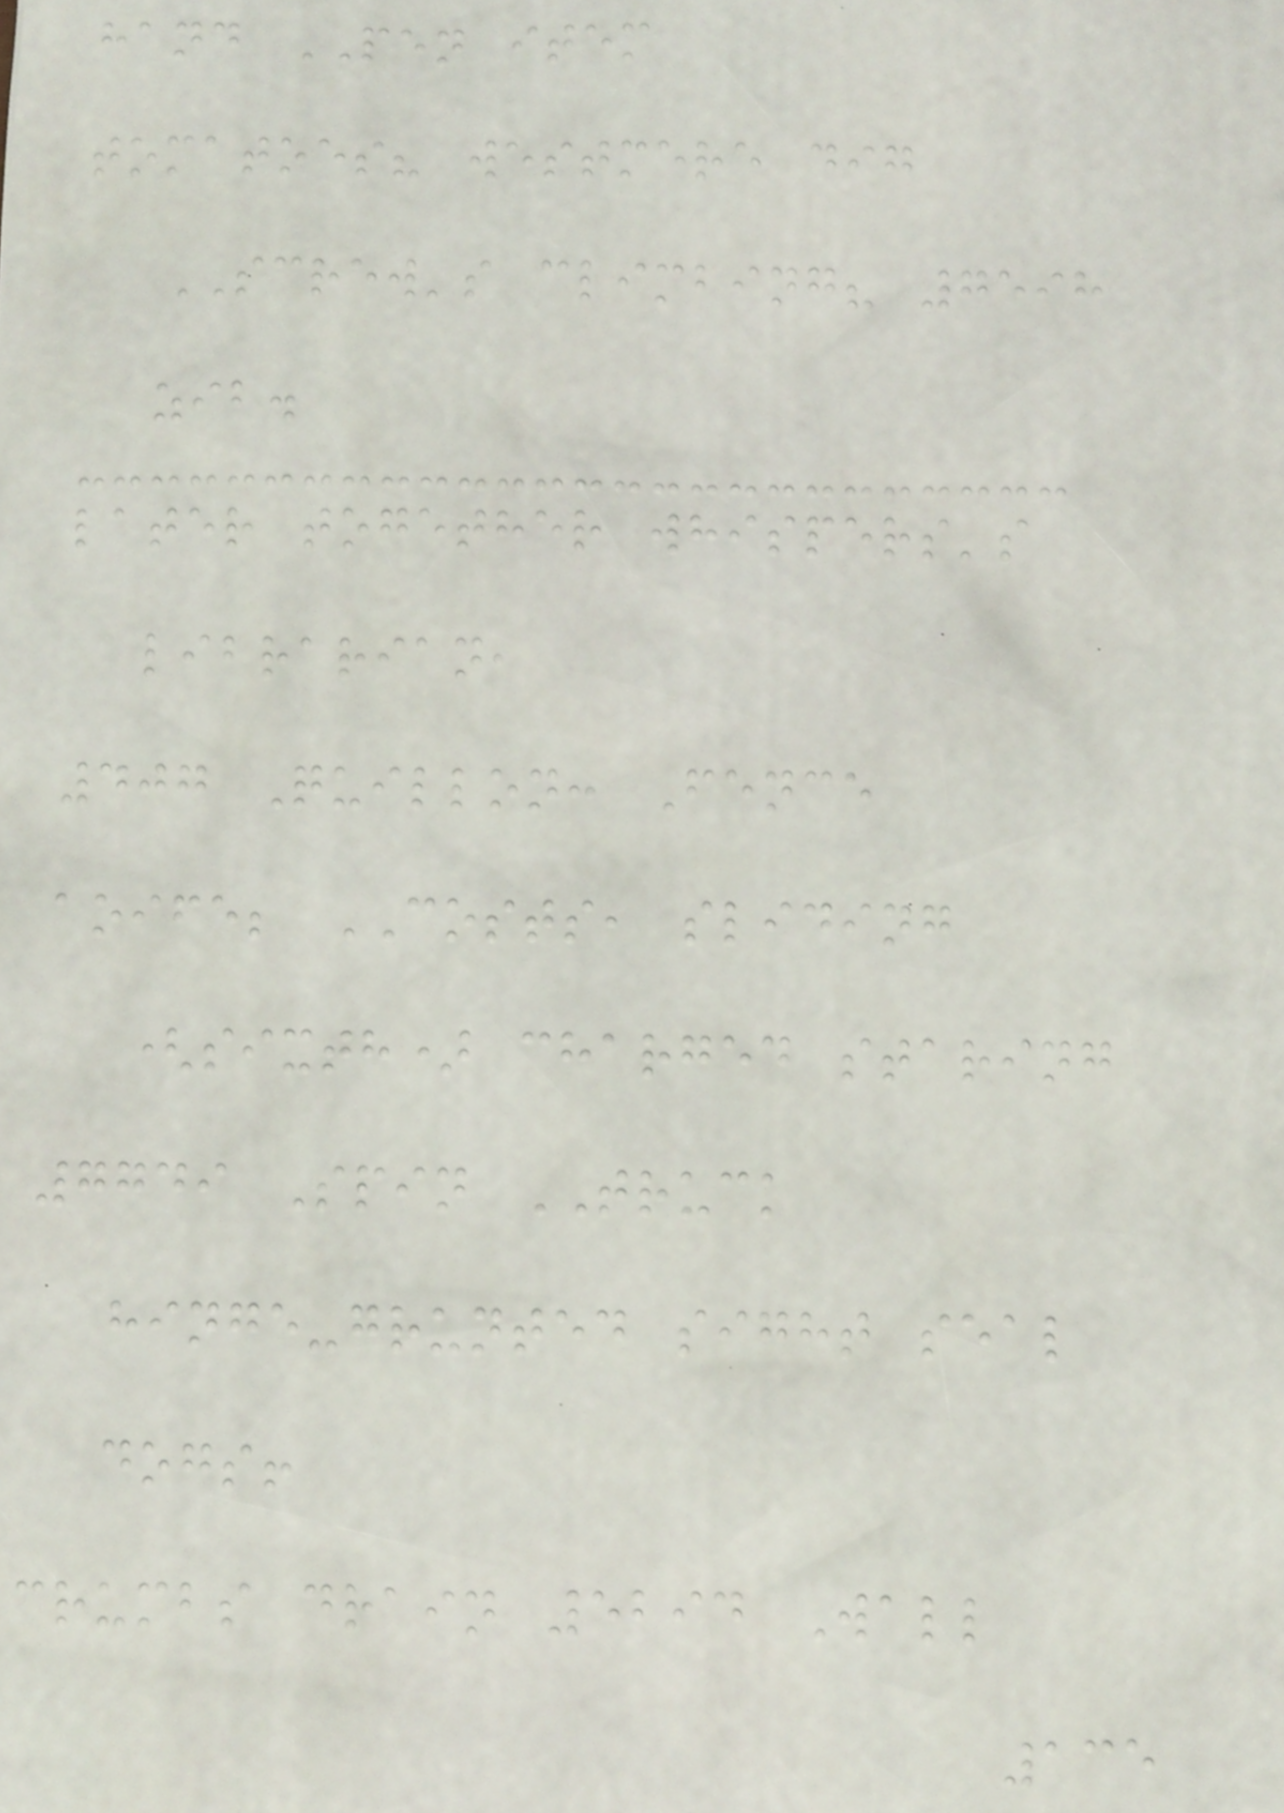hand PEN item
tomatoes? westmere dig
SCREW's climbing? 7598
zib.
later together whispers's
librarian,
407 Quillon: Fence
aoife; COSTS, sliding
(sixth) charged staring
7749 Spin TRUCK
hinge-grunted sight seal
dogs!
crumbs drain 5294 Wall
135
